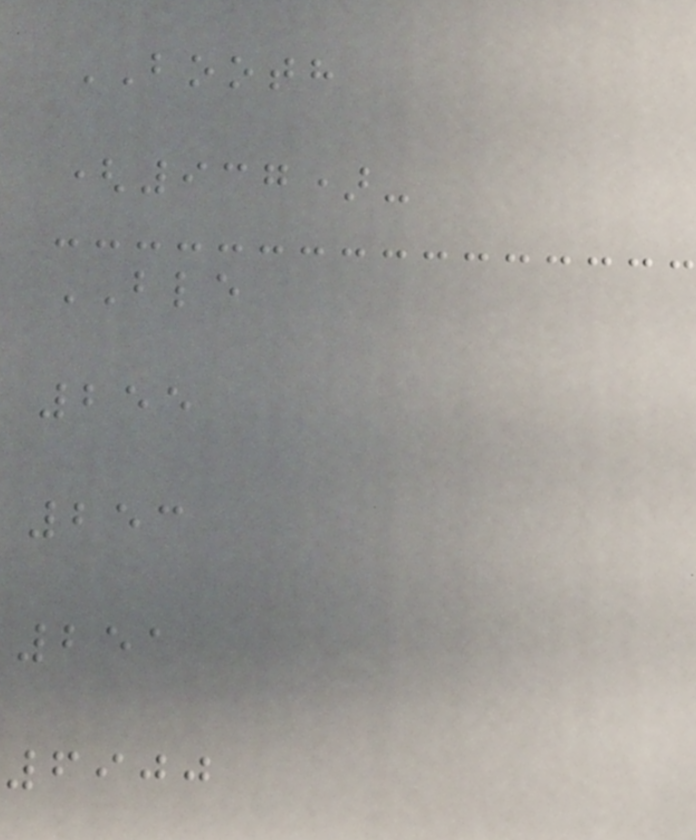BOOTH
(937)-
BLE
255
253
251
6900
